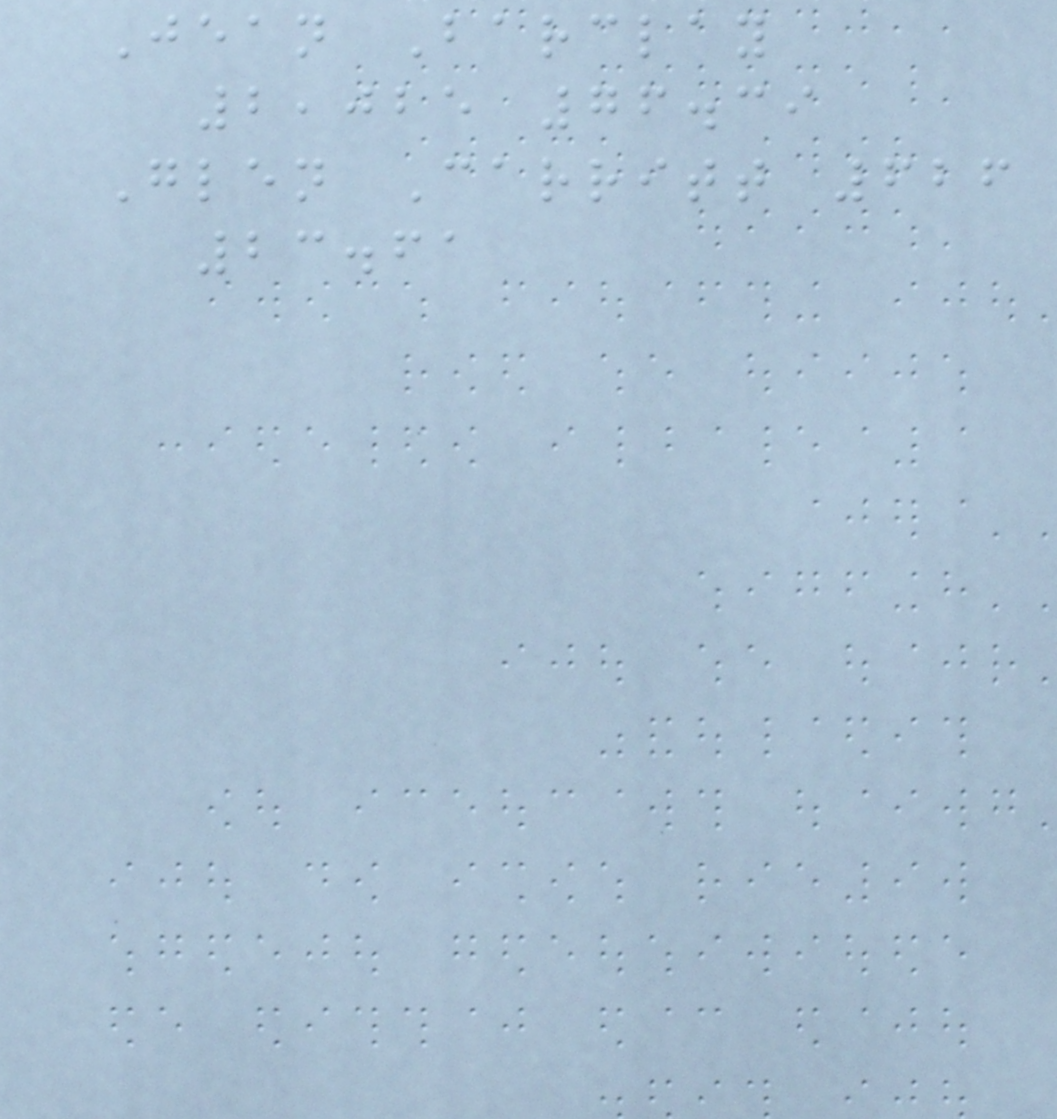Jean Barclay
2,025 76.39
Glen Carritt 626
23.61
